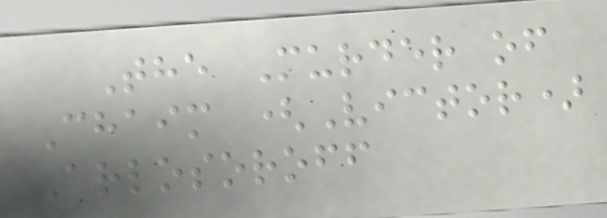The Murder of
Chaim (Victor)
Arlosoroff
